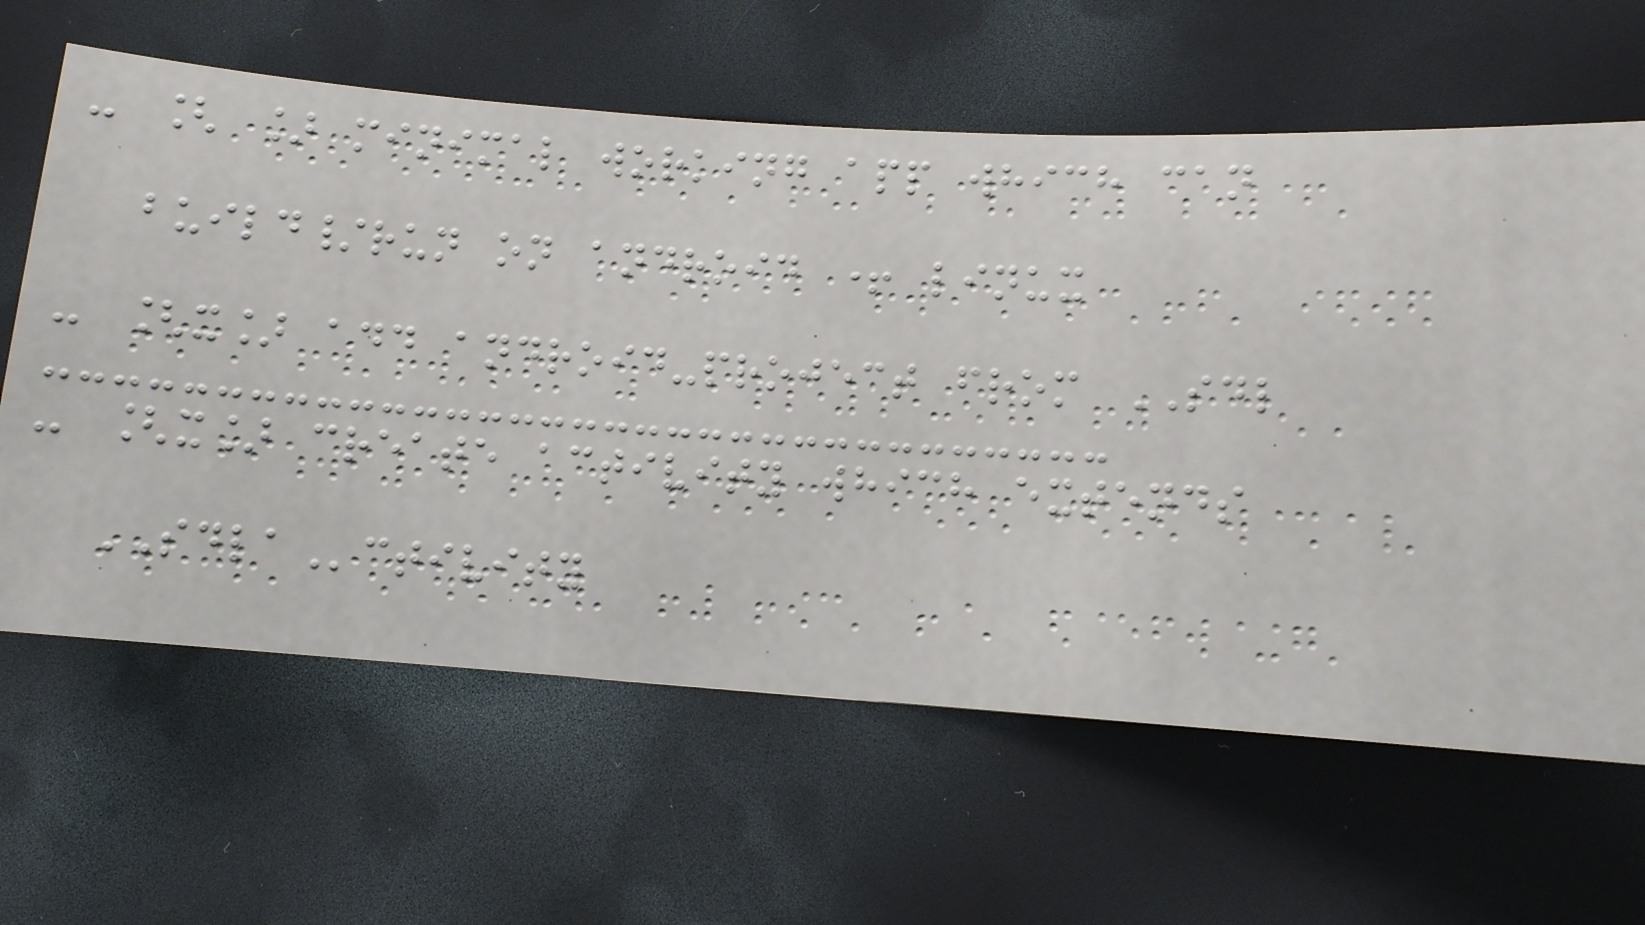- [ ] minimal working app which can
build/run on android + linux
- [x] add android-project from SDL
- [x] create activity which extends
SDLActivity
